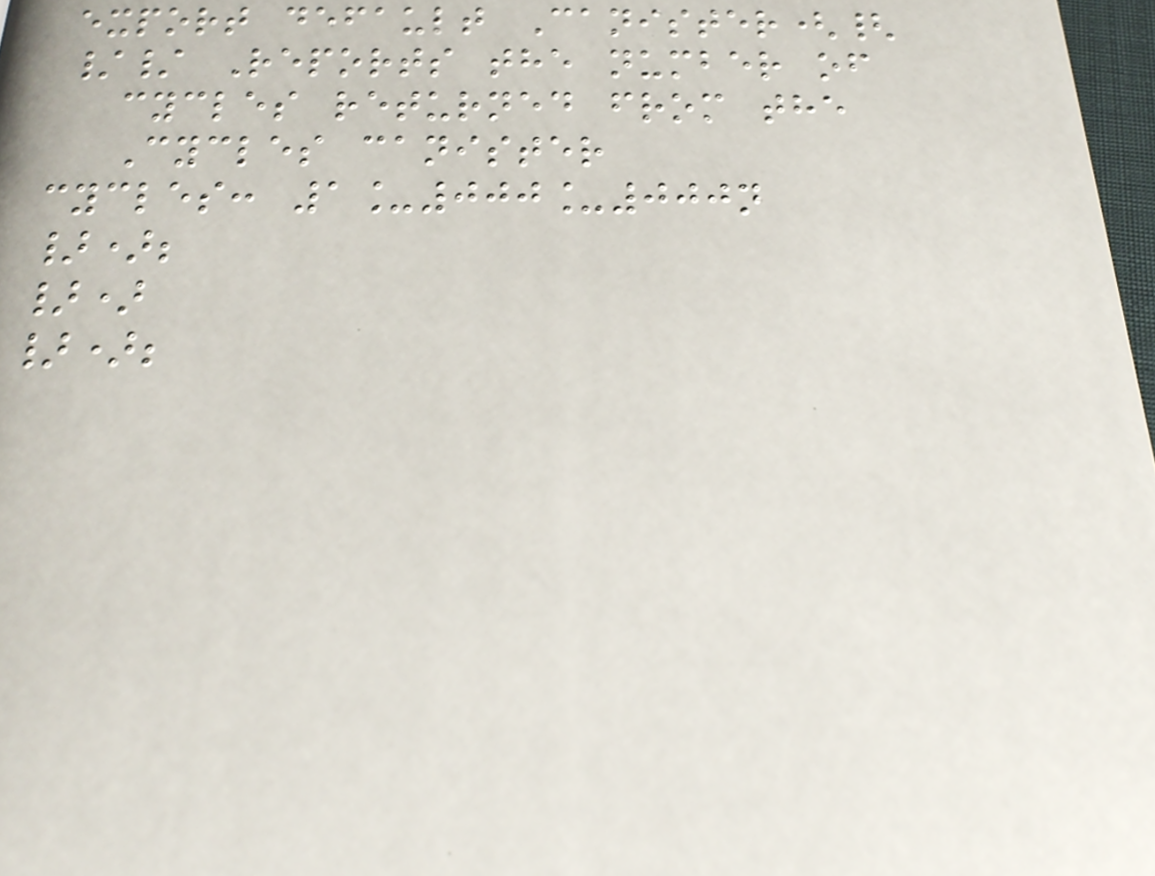export default Canister({
// Reports the number of
cycles returned from the
Cycles canister
cycles: 1_000_000n
});
})
});
